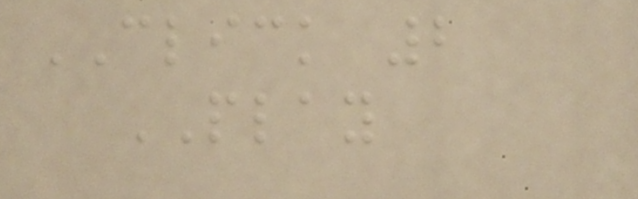CLICK 2
PLAY
